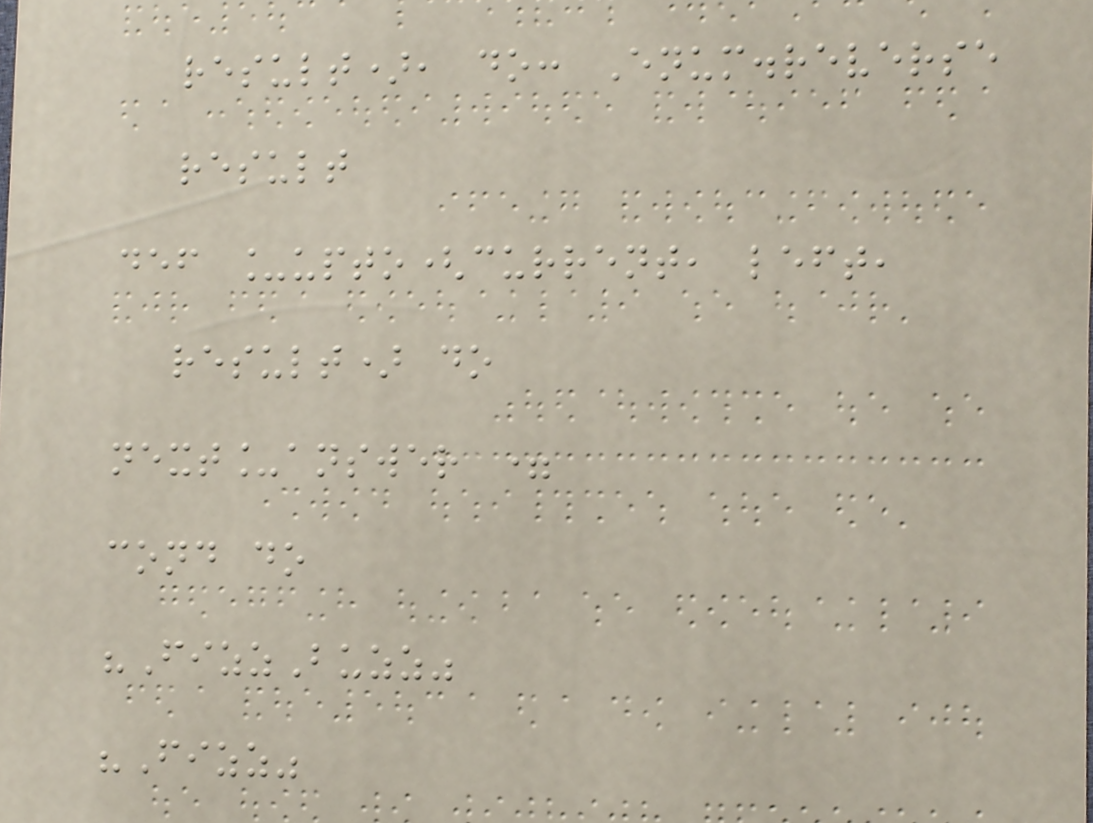result), do: Enum.reverse
result
def _upto(current, left,
result) do
next_answer =
cond do
"FizzBuzz"
"Fizz"
